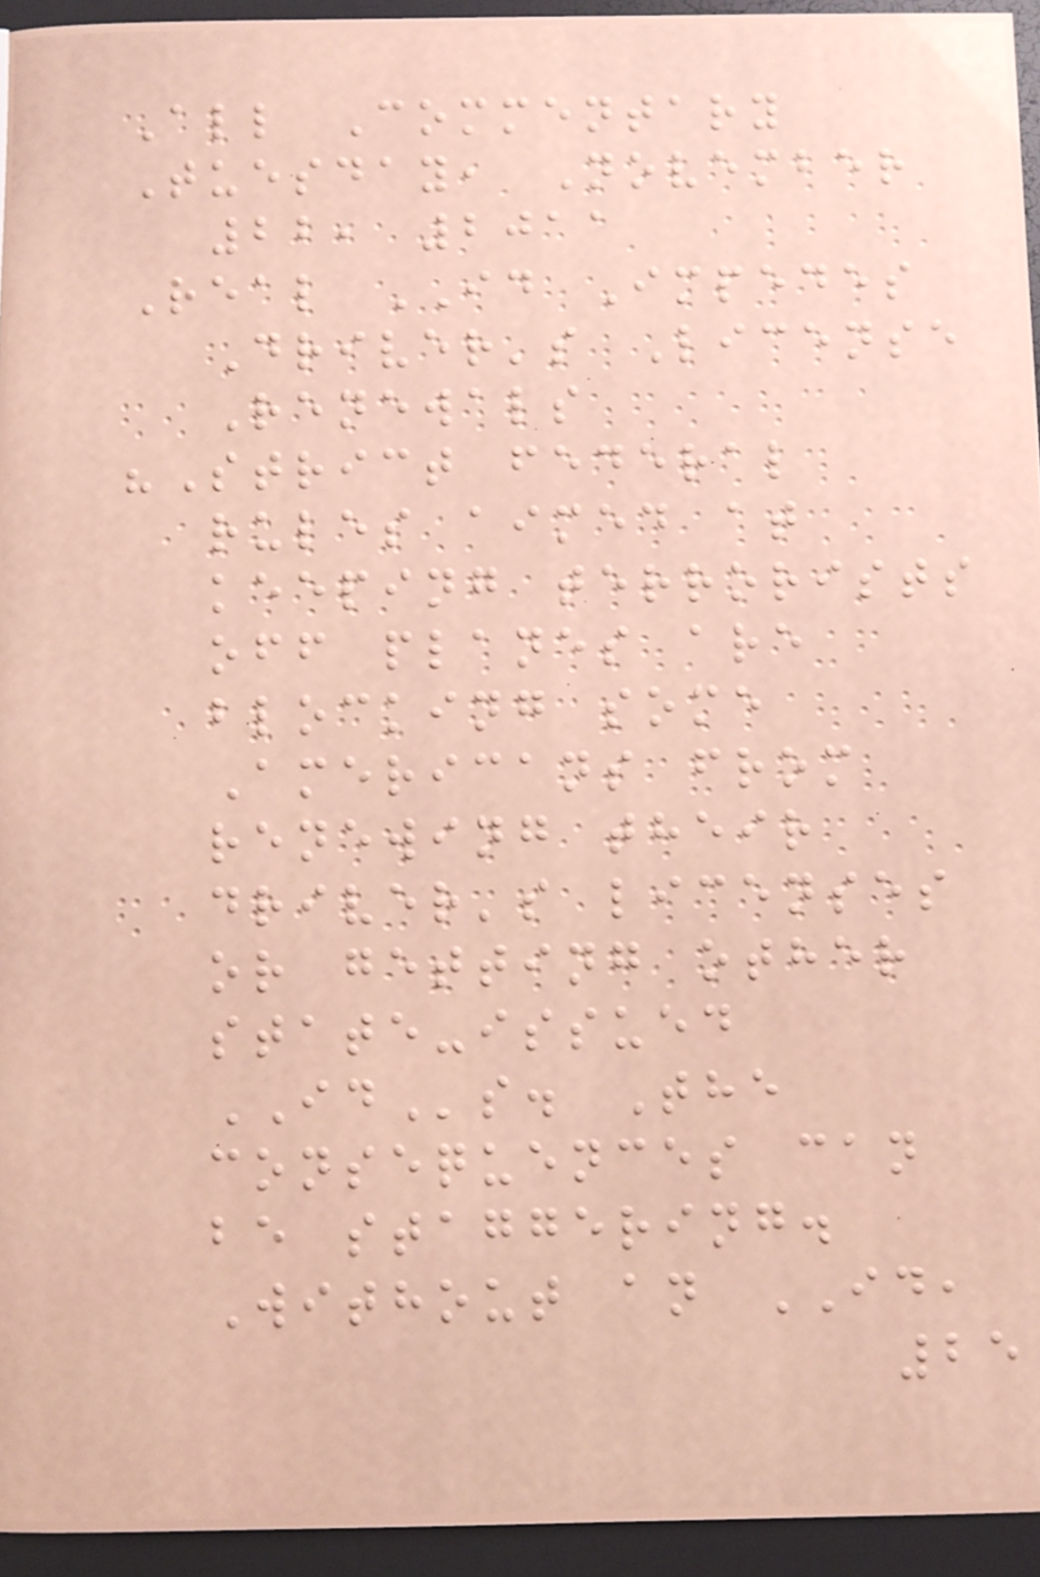All Commentary
Tuesday, November
22, 2011
Real ID Impedes
Driver's License
Renewals
"Strict federal
rules aimed at
keeping terrorists
off planes are
blocking some
Americans from
renewing their
driver's licenses
or getting other
state-issued
IDs. The
consequences can
be staggering.
Without an ID,
25
